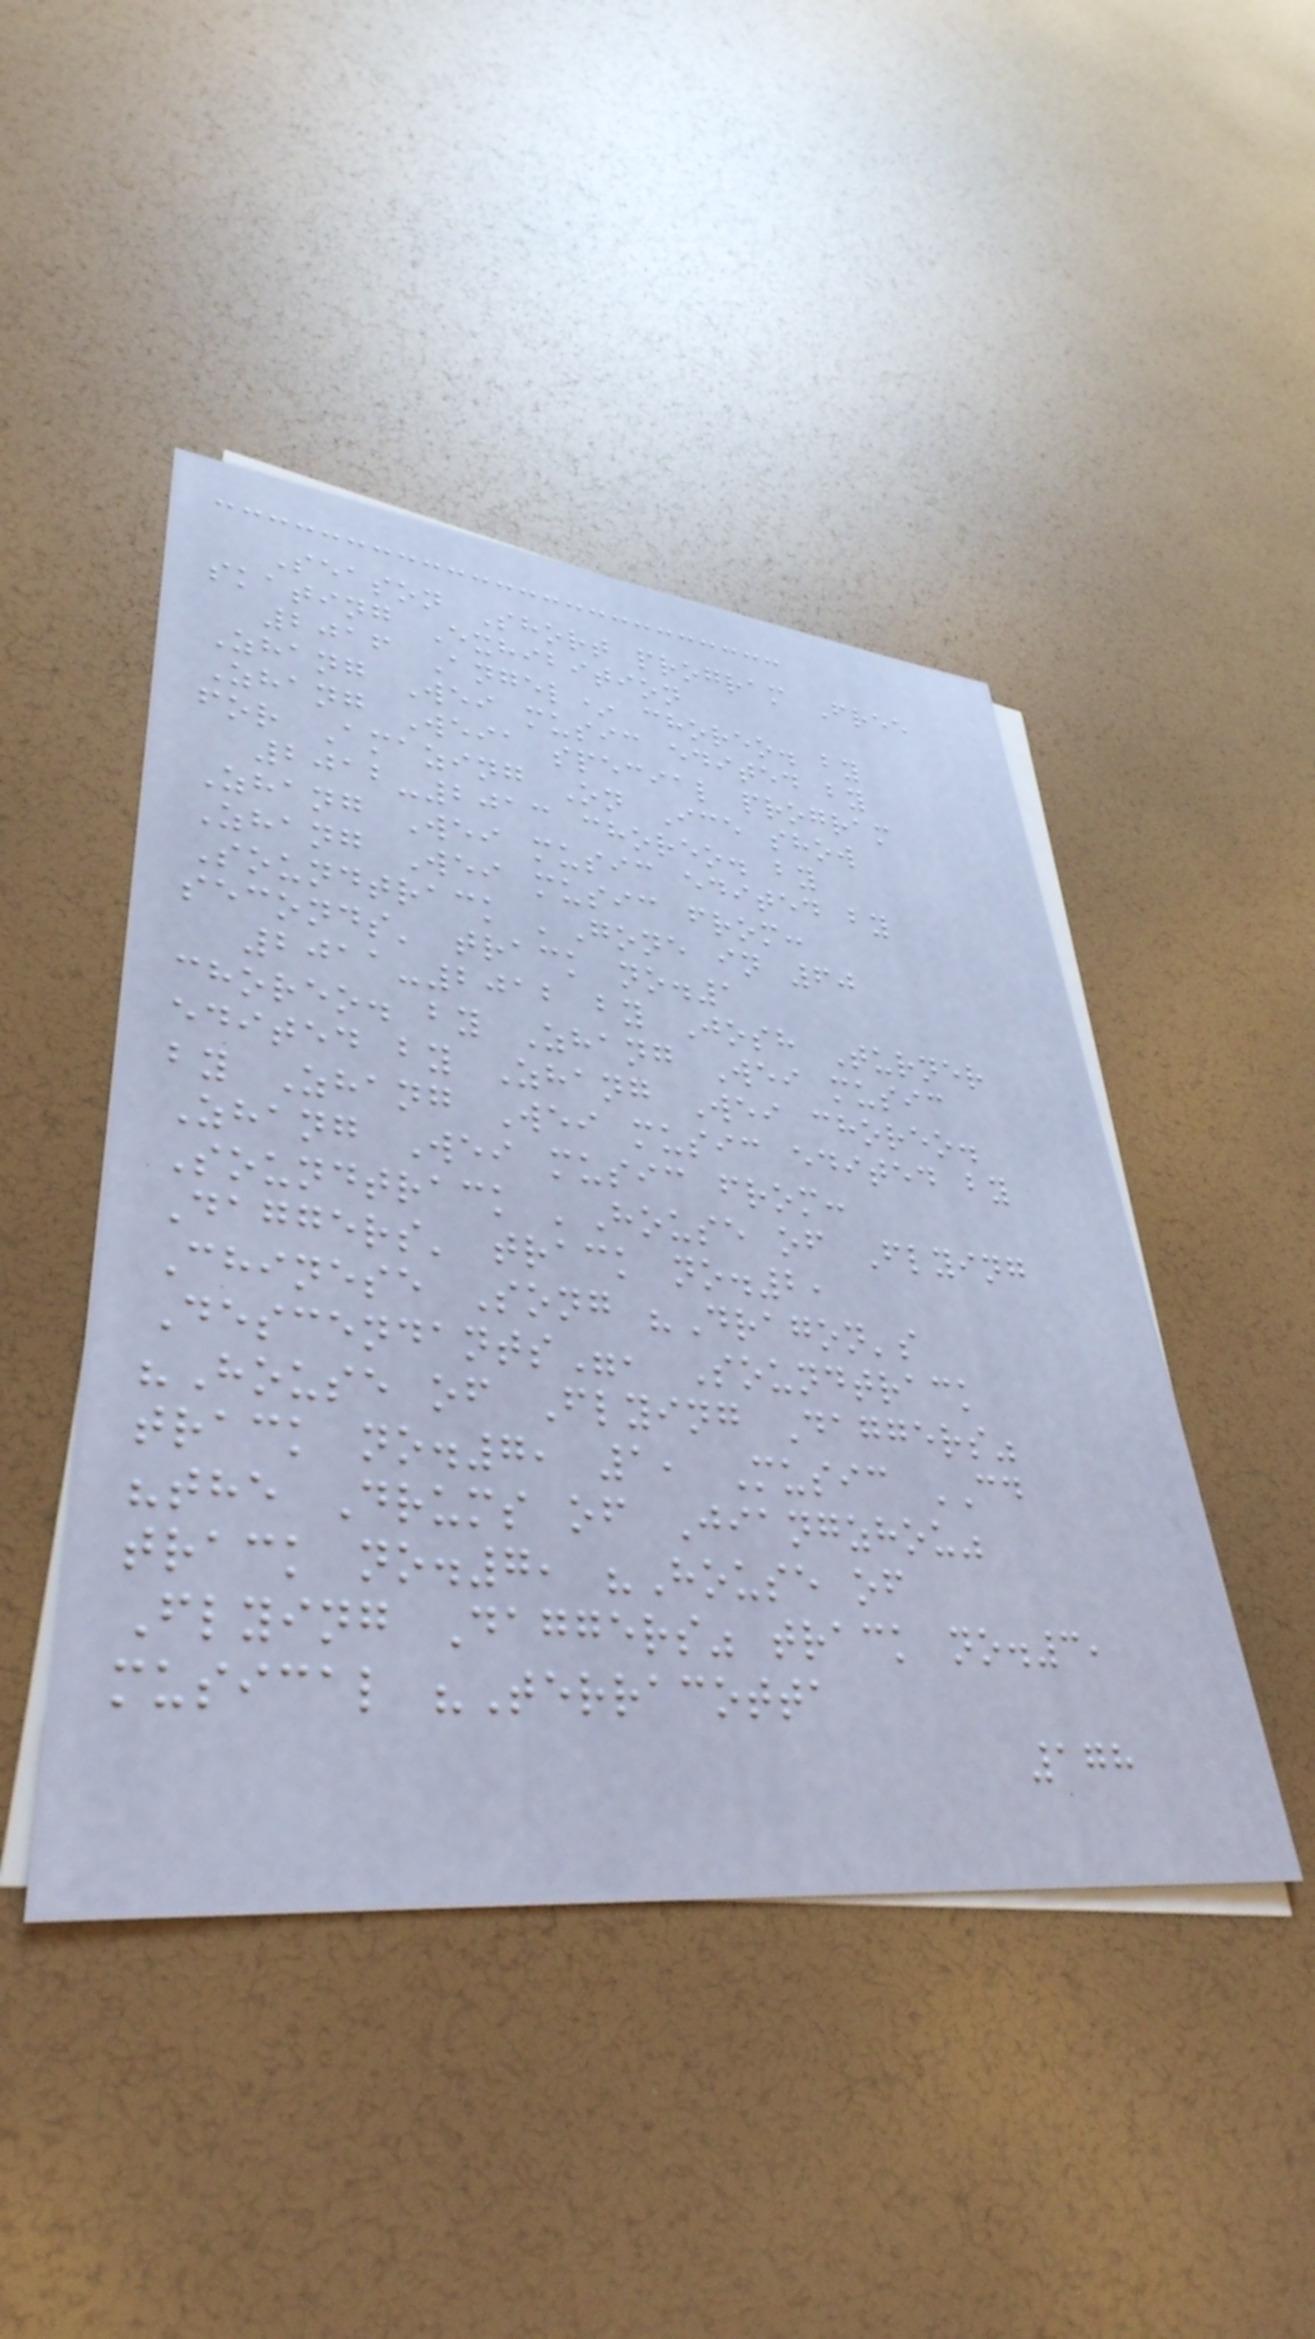Season Short program Free
skating Exhibition
2016 Angel* choreo. by
Zhang Wei music edited by
Zhang Weia special program
for Amazing On Ice show
2012-2013 choreo. by
Zhang Wei music edited by
Zhang Wei music from:
Soundtrack 'Gone in 60
seconds' track no.1
2011-2012 by Josh Turner
choreo. by Zhang Wei music
edited by Zhang Wei choreo.
by Zhang Wei music edited by
Zhang Wei music from:
Soundtrack 'House of Flying
Daggers' track no.2,
Chinese Song "Dragon's
Descendants", Soundtrack
"House of Flying Daggers"
track no.7, 1, Music CD
"the Drums of Jiangzhou"
track no.7, "House of
Flying Daggers" track no.3,
musical "Terracotta
178
